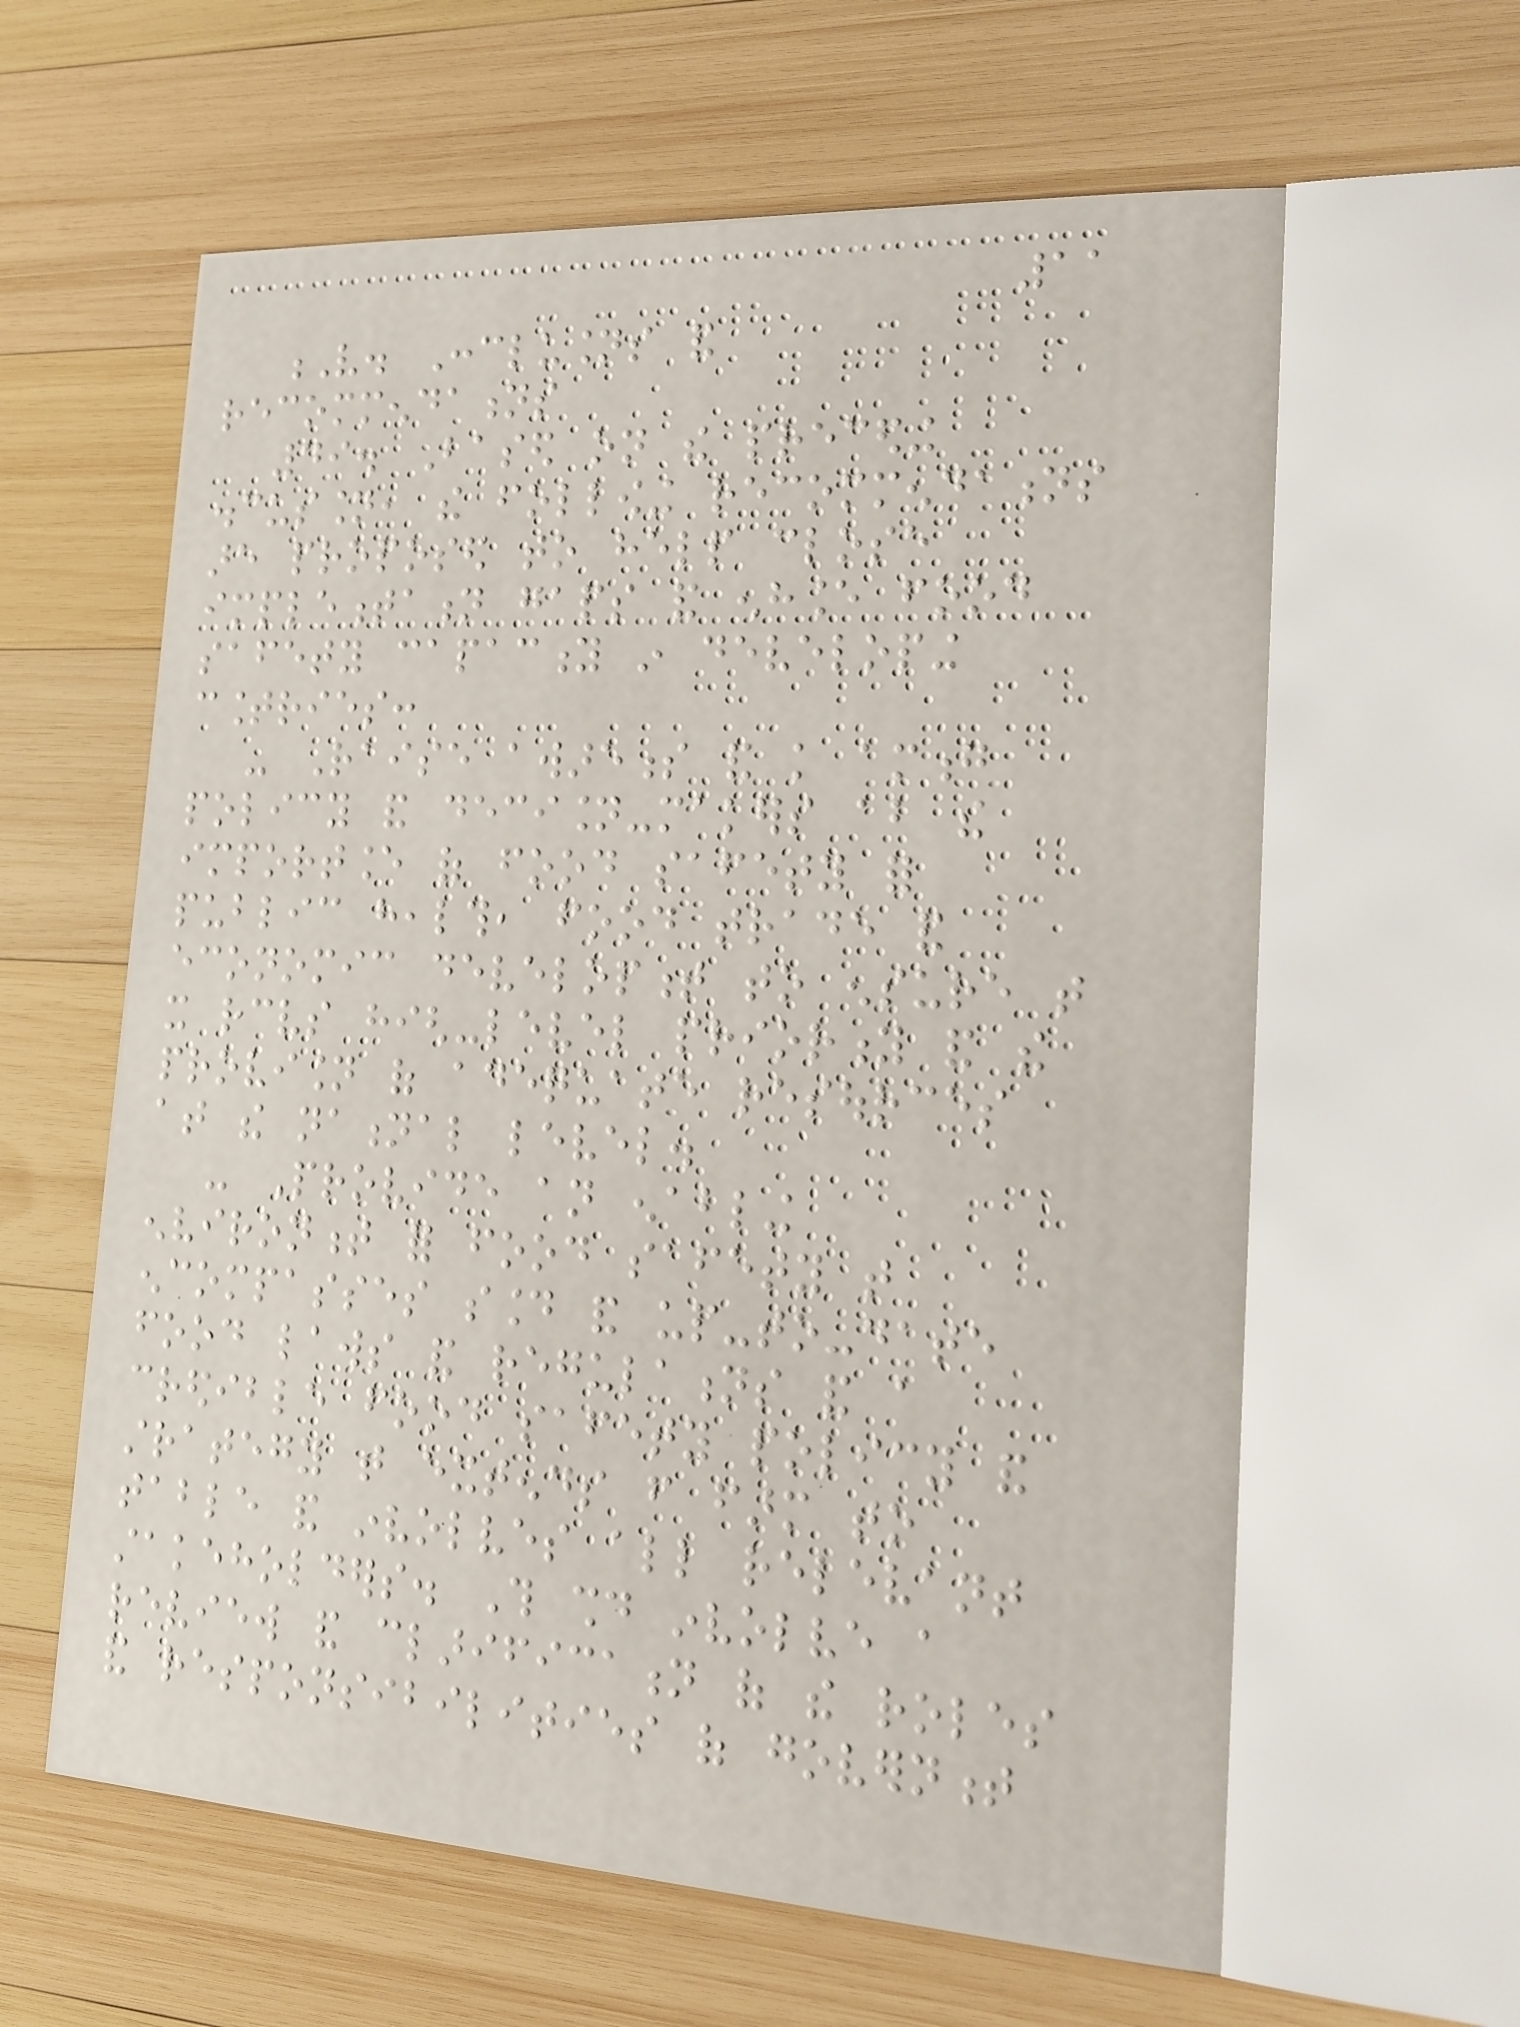11
V. Conclusions and
recommendations
49. Based on the preceding
discussion, the following recommendations
are proposed to help close
implementation gaps and enhance food
safety capacity in developing
countries:
- Raise awareness and knowledge among
policy and decision-makers about the
importance of food safety for
public health, food trade and
economic development to ensure that
it receives high-level priority and the
provision of adequate resources
at the national level.
- Provide an enabling
environment for food safety that
encompasses sound and up-to-date
food laws and regulations and a
credible food safety policy and
strategy that extends from farm to
table and involves all relevant
stakeholders. This should involve a
review and clarification of the roles
and responsibilities of government
